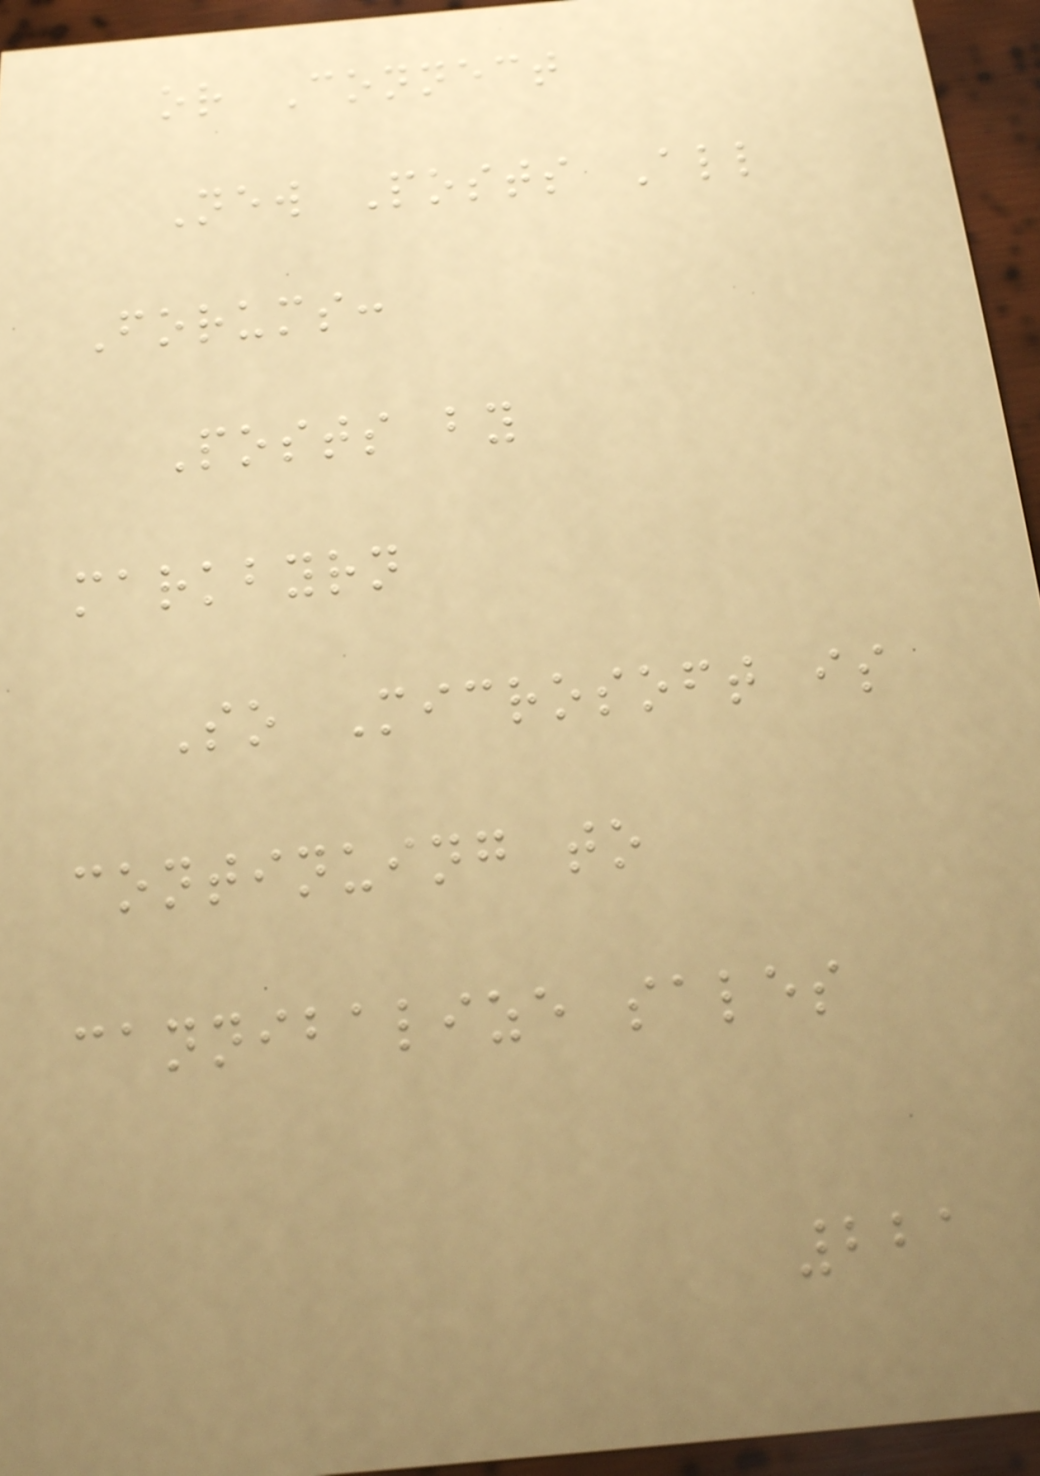or Connect
New Posts All
Forums:
Posts by
markbyrn
So Microsoft is
continuing to
cannibalize sales
221
